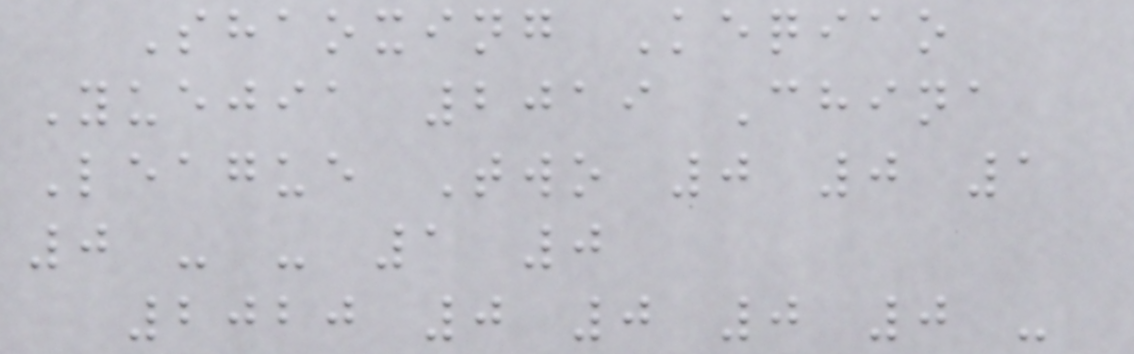Shaoxing Keqiao
Yuejia 2019 China
League Two 0 0 1
0 - - 1 0
2020 0 0 0 0 -
